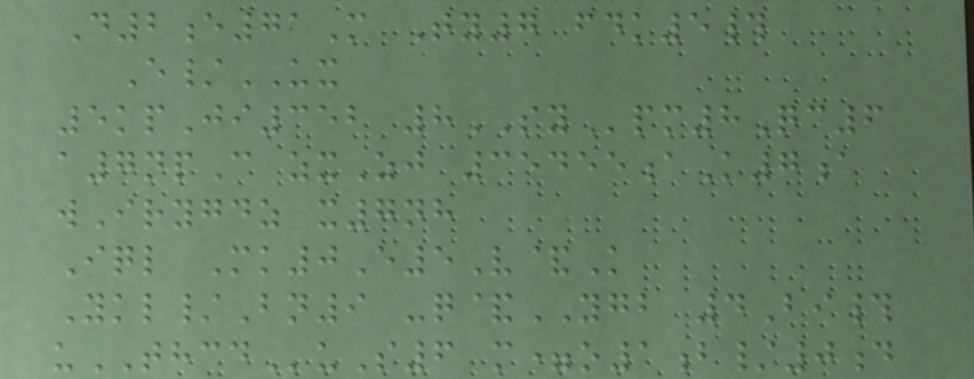D2e71M Ty7 fdk5#
E/UX
5kpJi352 8SYpm8Qc6
a7npC zxZj 35455aK7a
wIrygdz x7nh
Iql Mk0E5V&K
Ykl/Bn9 -q&YGB 4Bi#
uTHCDuS6 m=o1b/0d
